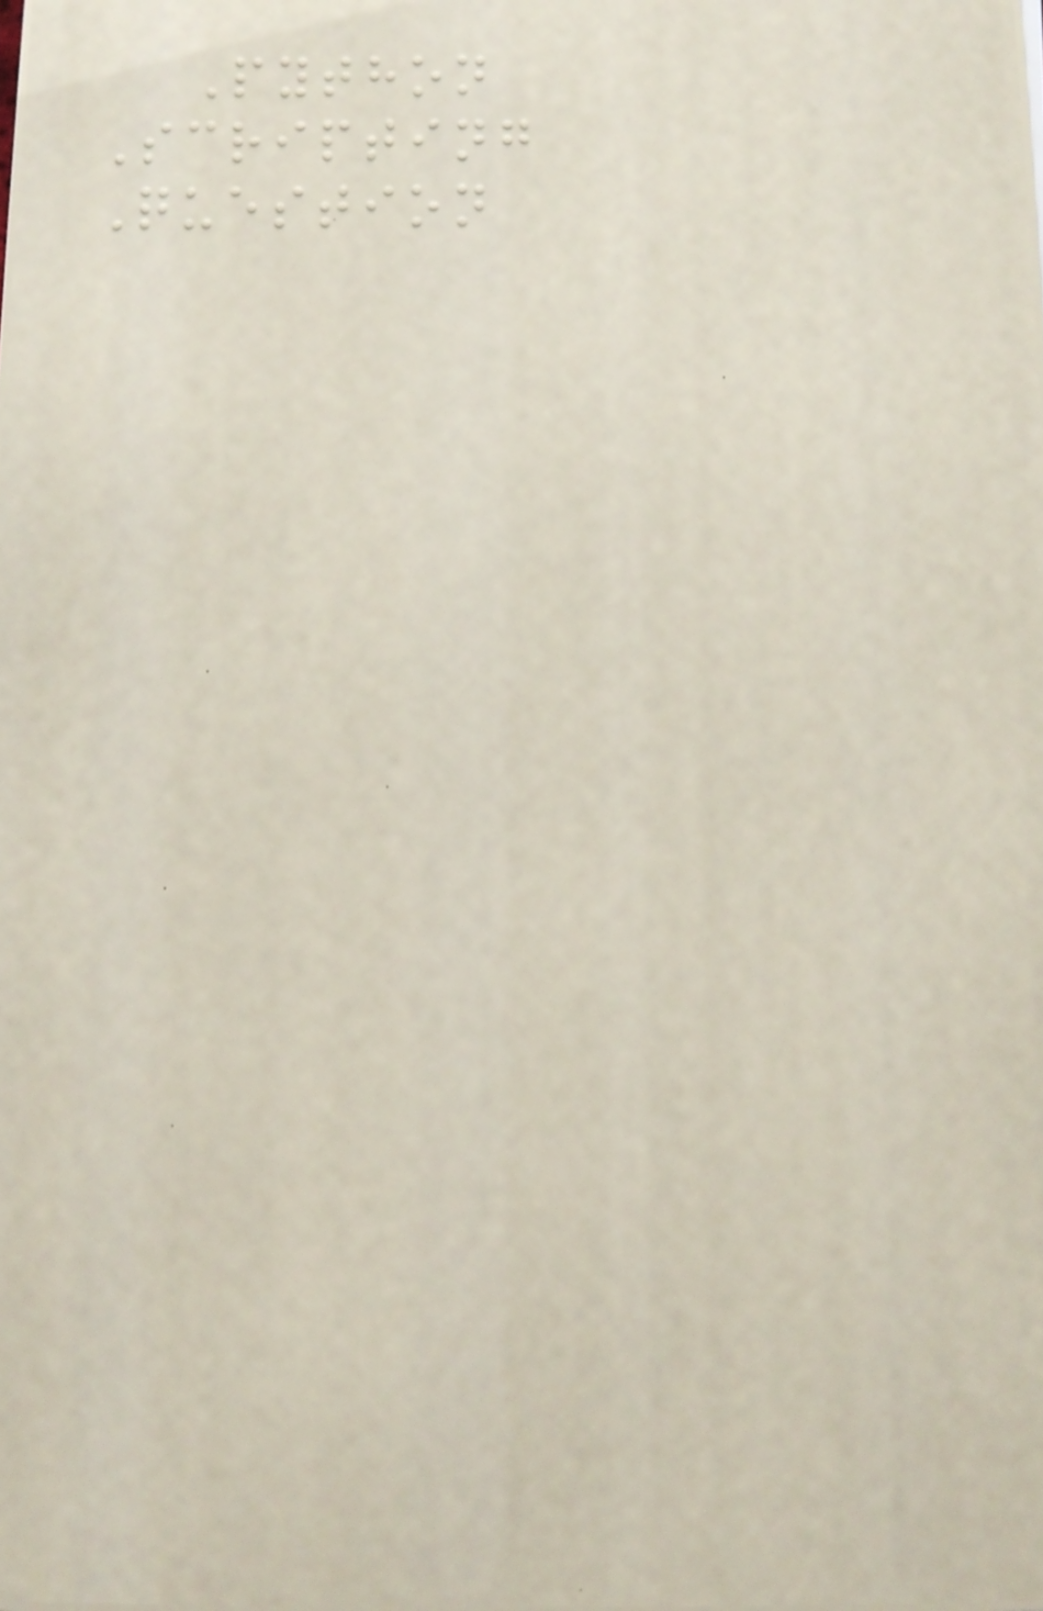Python
Scripting
Question
